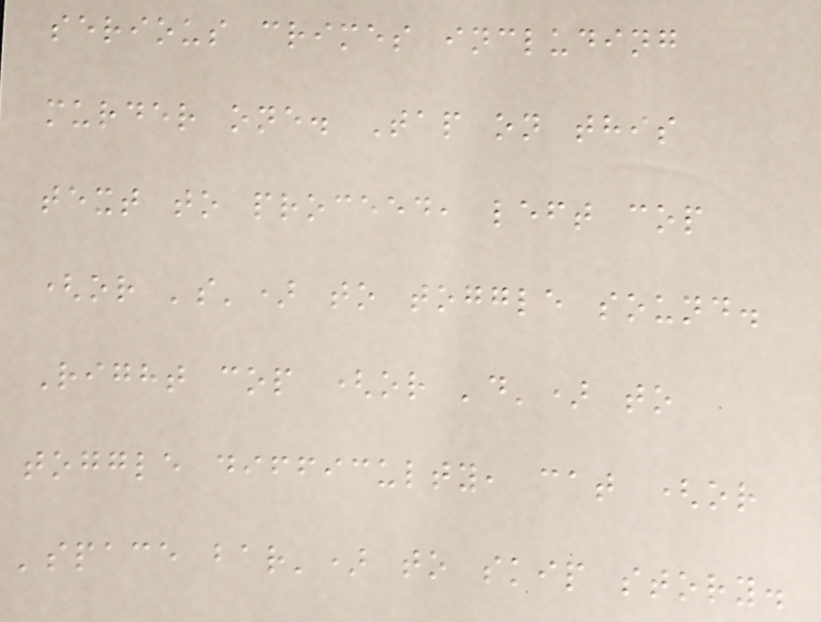serious crimes including
murder one. Tap on this
text to proceed, left cop
(or 's') to toggle sound.
Right cop (or 'd') to
toggle difficulty, cat (or
'space bar') to skip story.
